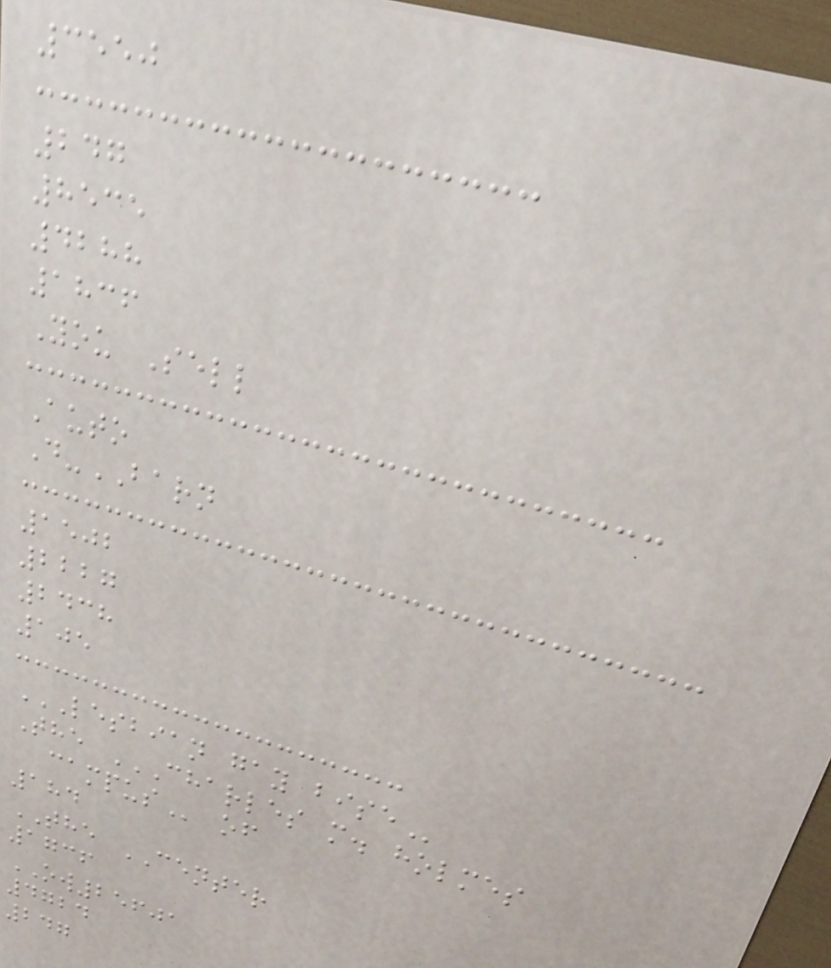3550
247
8535
4288
1836
You Sell
Auto
D-BARN
1502
2227
2438
105
LESBIAN GAY BISE
The CHARLES M. HOLMES
CAMPUS of
184
THE CENTER
1736
OW25601
4724
247
